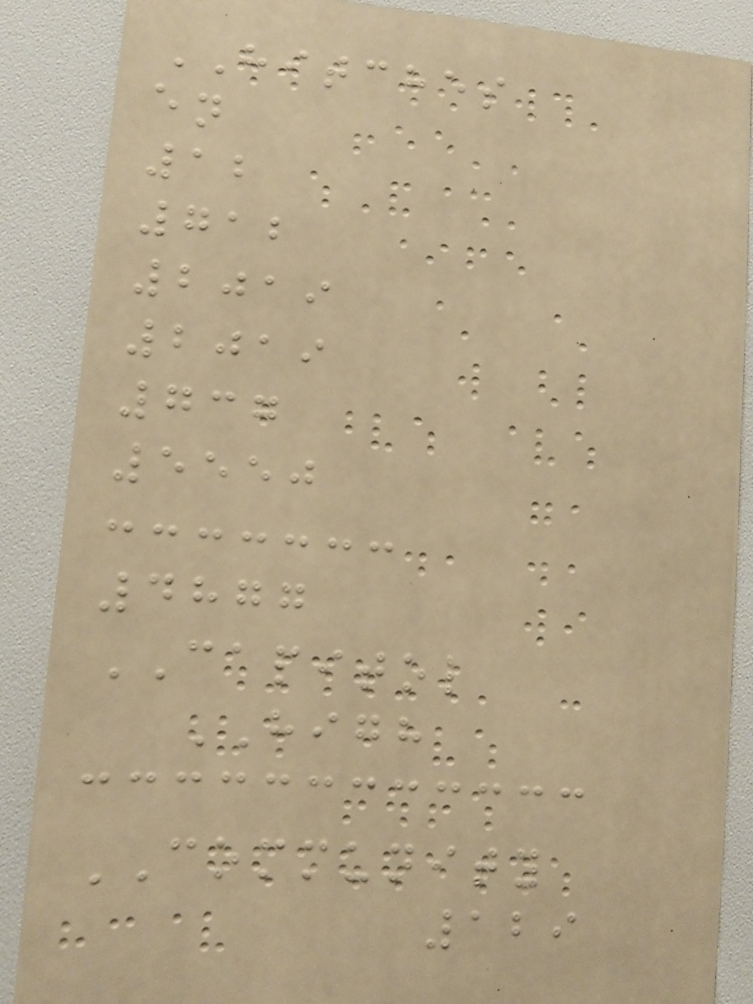HITCHES
en
12
712
2019
2019
737
5550
4877
CAPITOL
HIGH
COMMUNITY
129
